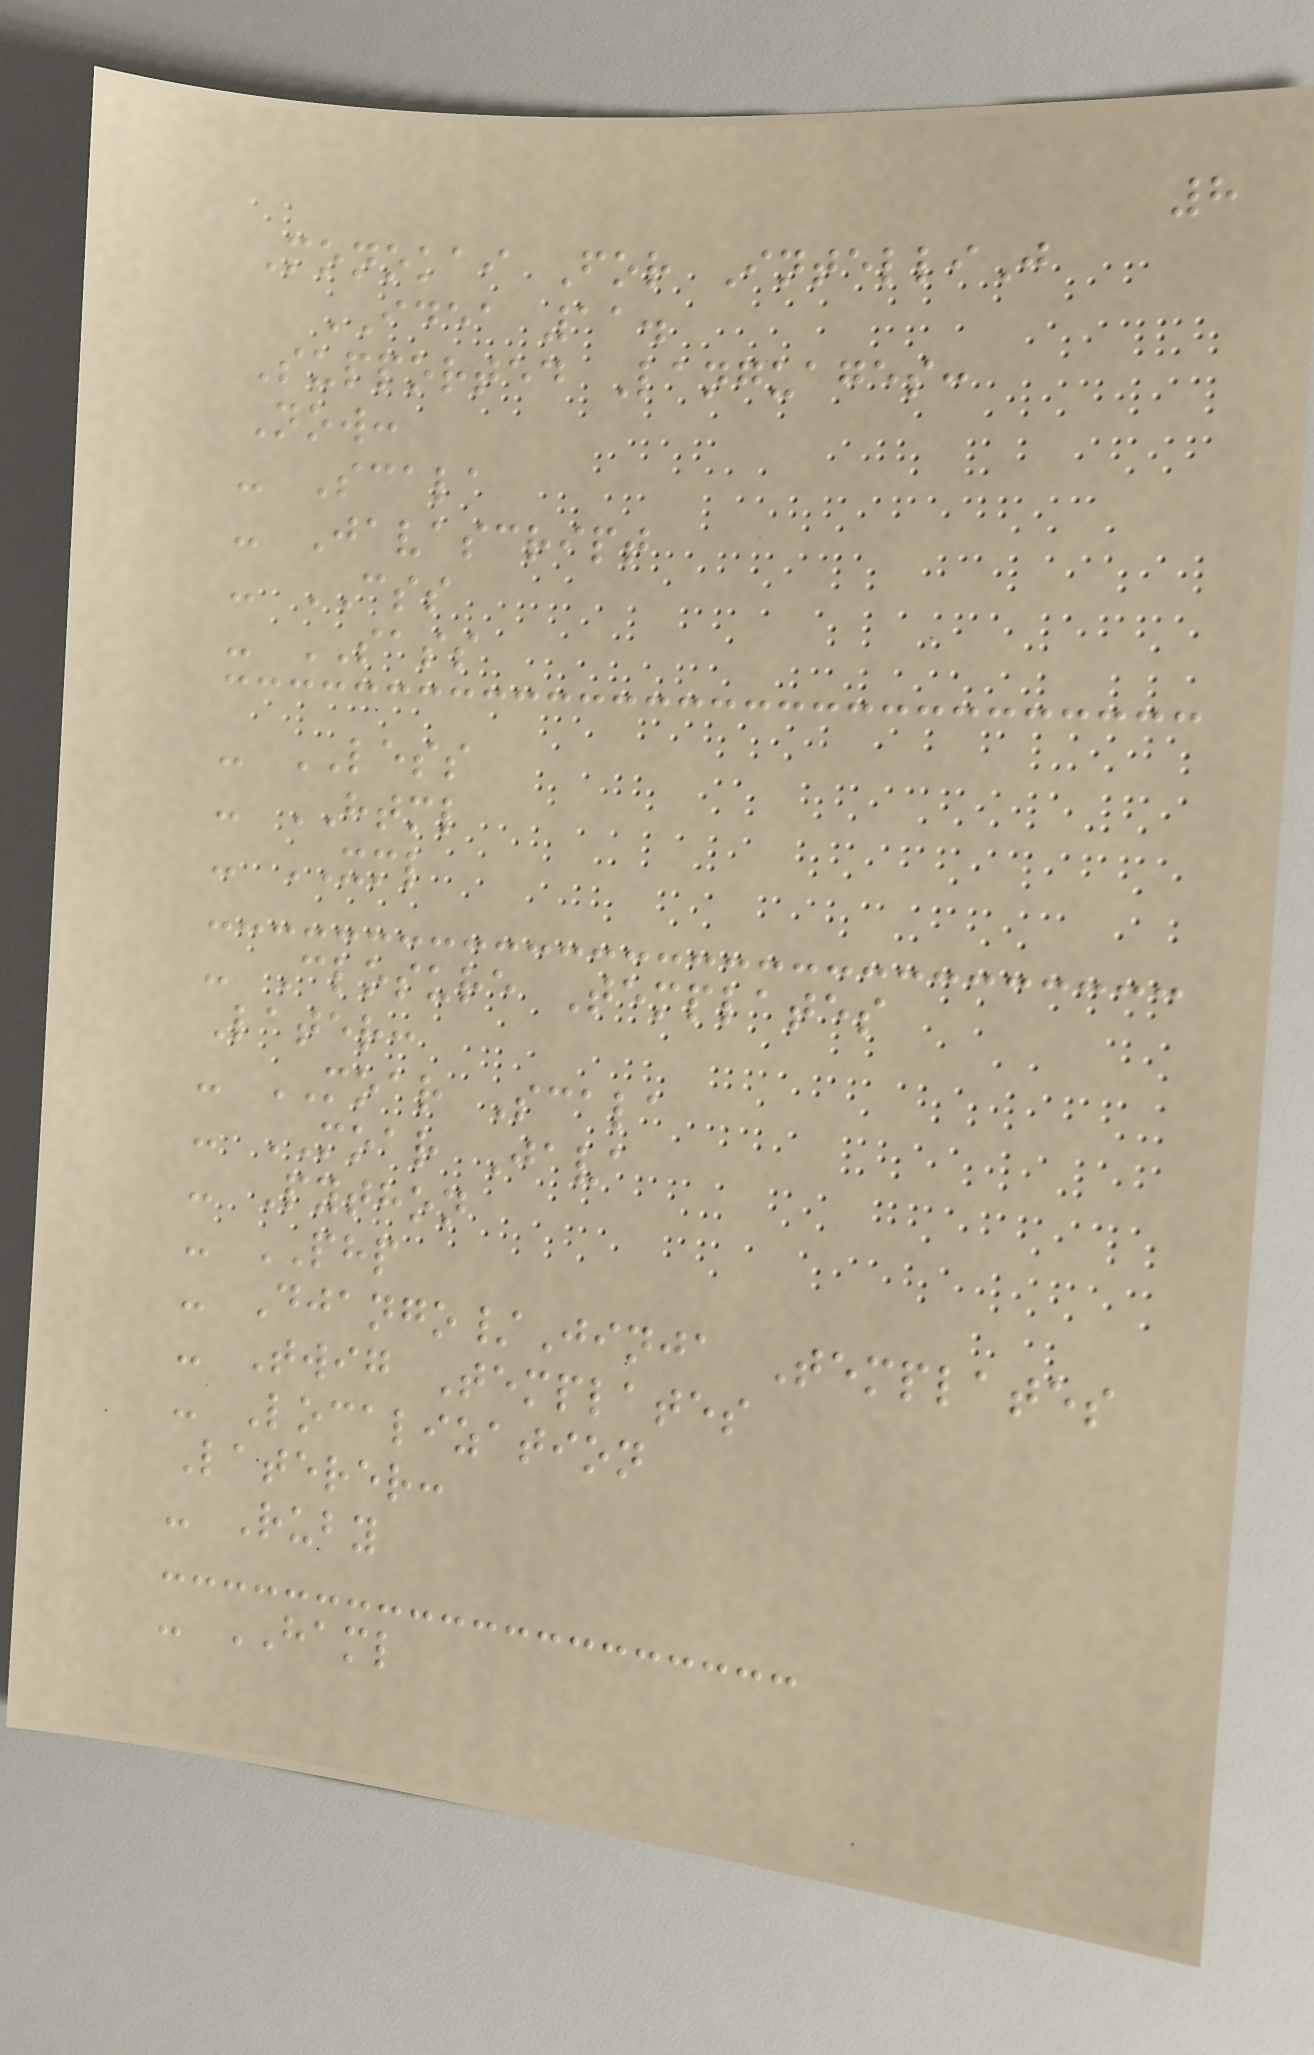8
Monokai For IntelliJ
IDEA 11.
Supported Languages:
Now:
- Scala
- Javascript
- CSS
- SASS
- LESS
- HTML
- XML
- Closure Templates
Later:
- MOAR Scala
- MOAR Java
- Python
- PHP
- Django/Jinja Templates
- Twig Templates
- Localization
Laterer:
- Ruby
- HAML
